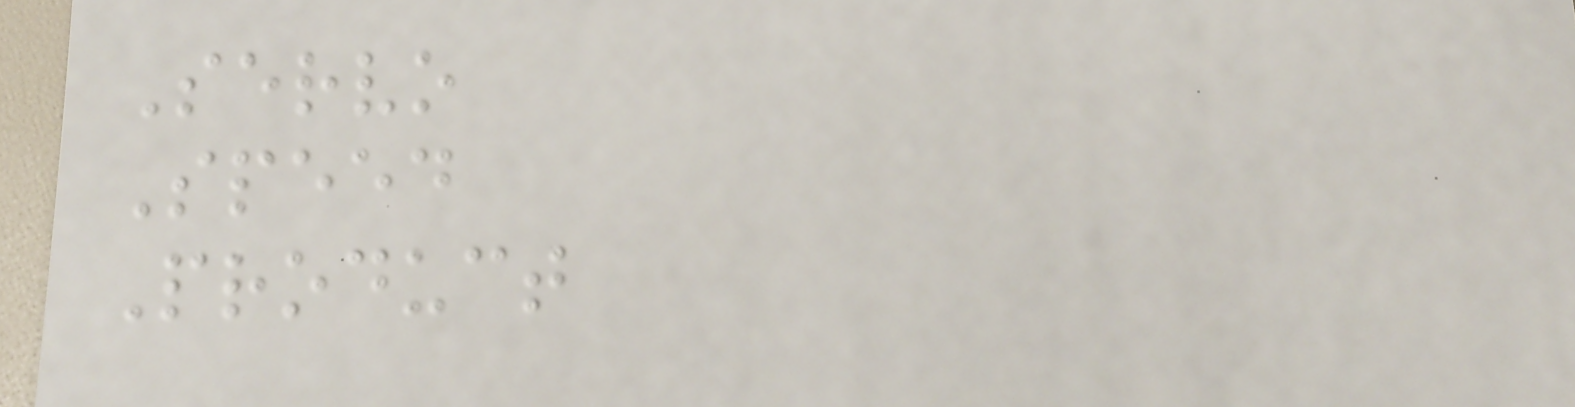Servo
Speed
Product
